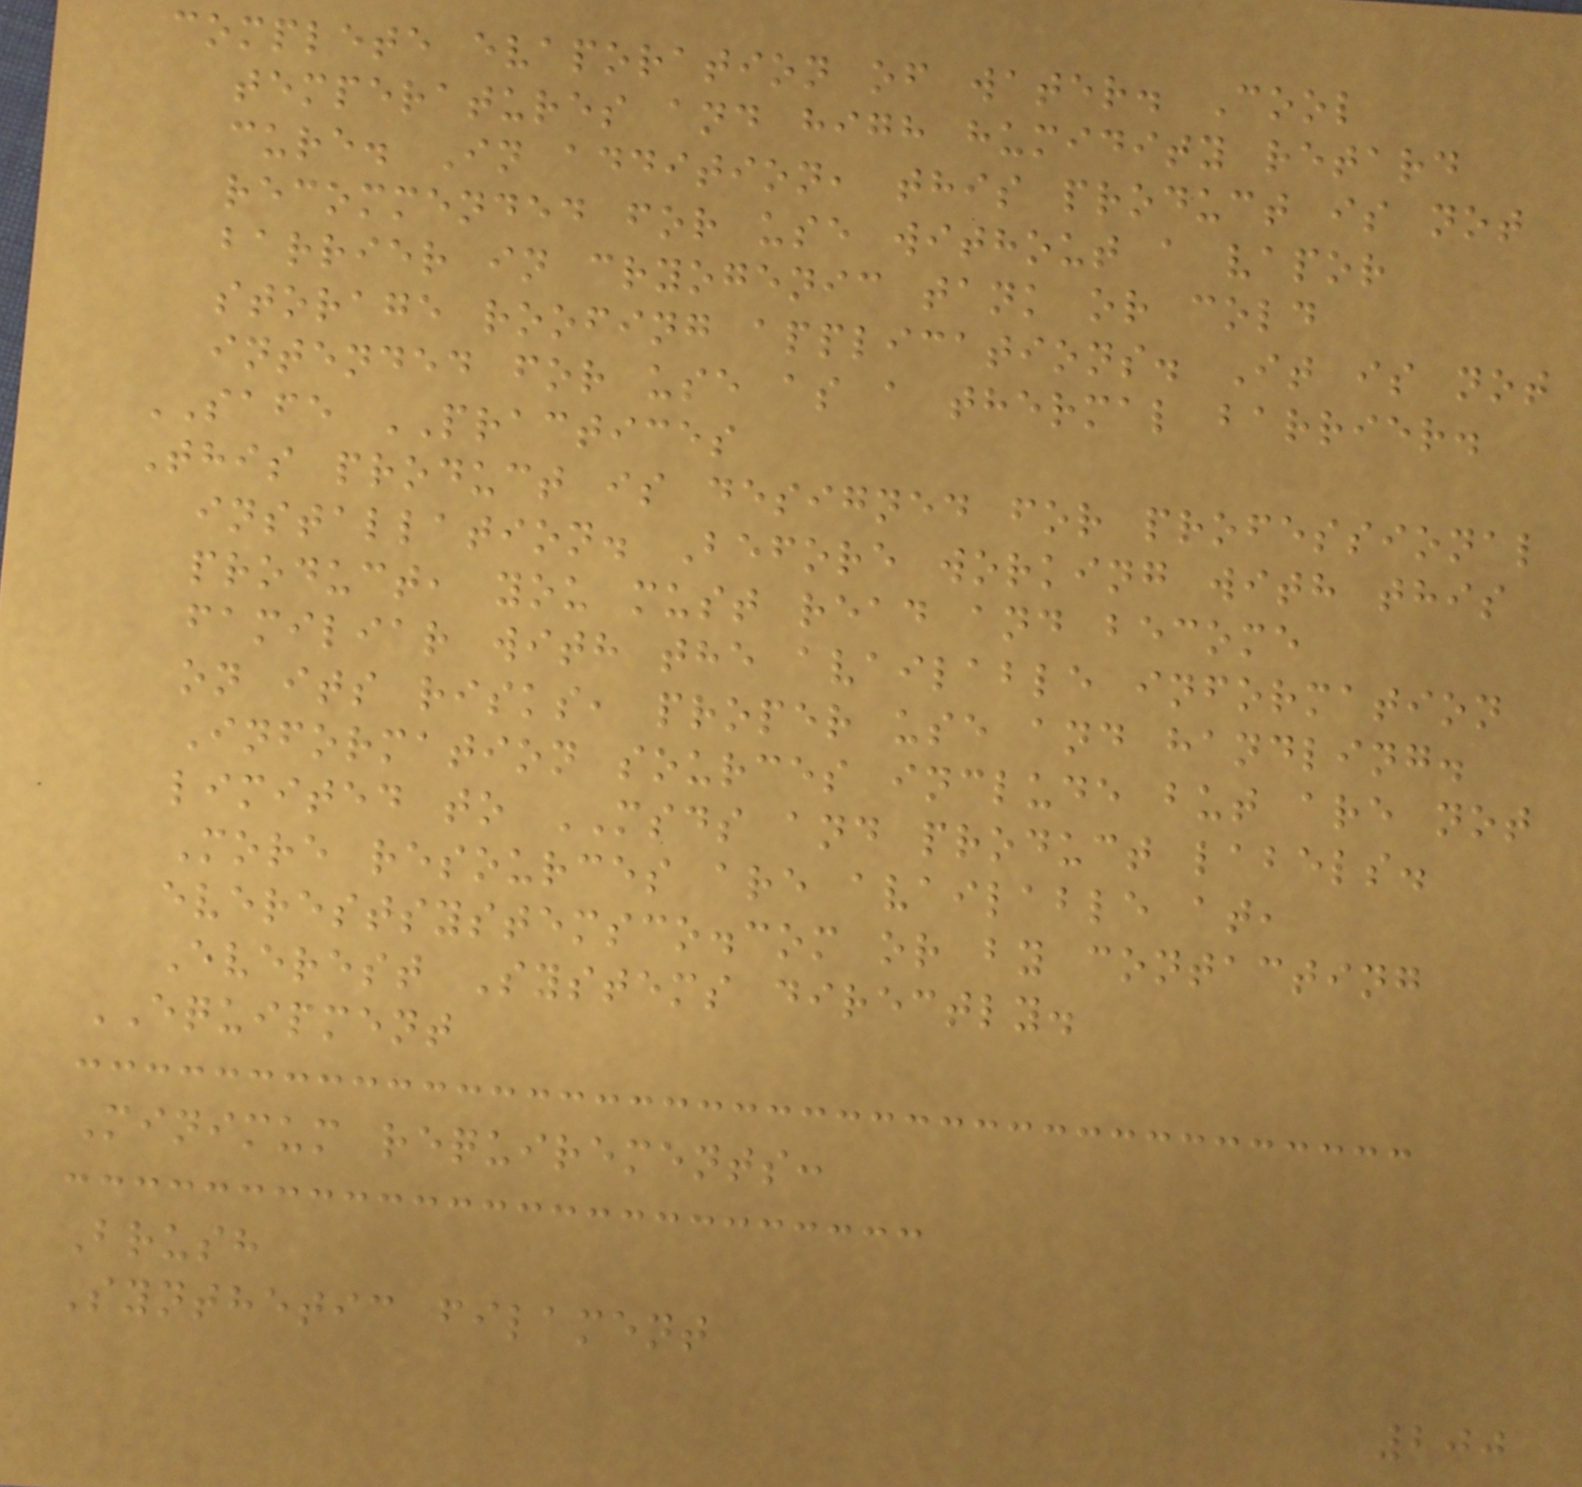complete evaporation of water. Cool
temperatures and high humidity retard
cure. In addition, this product is not
recommended for use without a vapor
barrier in cryogenic tank or cold
storage roofing applications. It is not
intended for use as a thermal barrier.
SAFE PRACTICES
This product is designed for professional
installation. Before working with this
product, you must read and become
familiar with the available information
on its risks, proper use and handling.
Information sources include but are not
limited to MSDS and product labels.
More resources are available at,
everestsystemsco.com or by contacting
Everest Systems directly.
EQUIPMENT
Minimum requirements:
Brush
Synthetic filament
200
